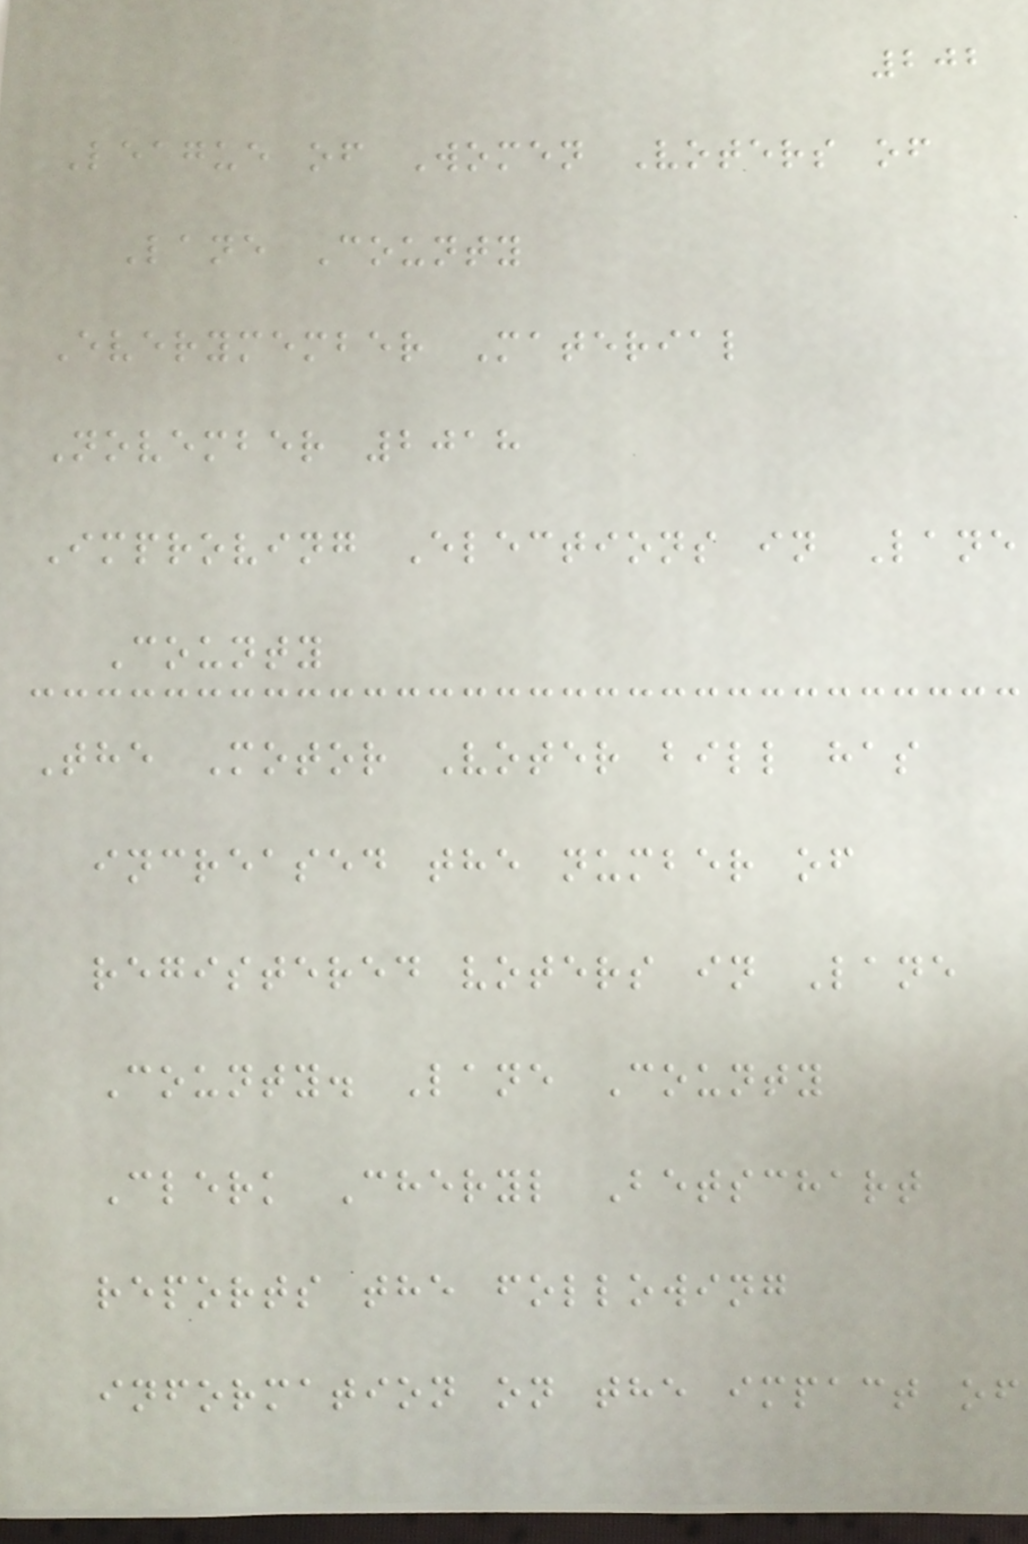202
League of Women Voters of
Lane County
Everymember Material
November 2018
Improving Elections in Lane
County
The Motor Voter bill has
increased the number of
registered voters in Lane
County. Lane County
Clerk Cheryl Betschart
reports the following
information on the impact of
